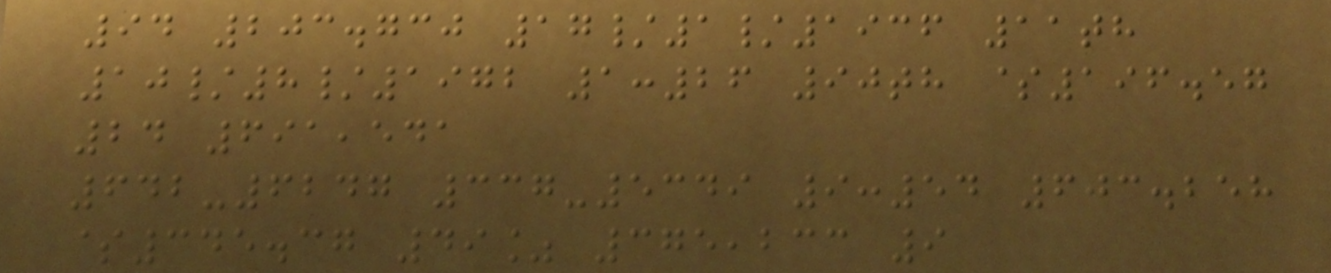94 203.730 17/1/1936 11th
10/8/1972 1:26 90th $196.57
24 691,541
642-6247 337-5349 9:54 603.258
$345.37 49% 375,233 9
